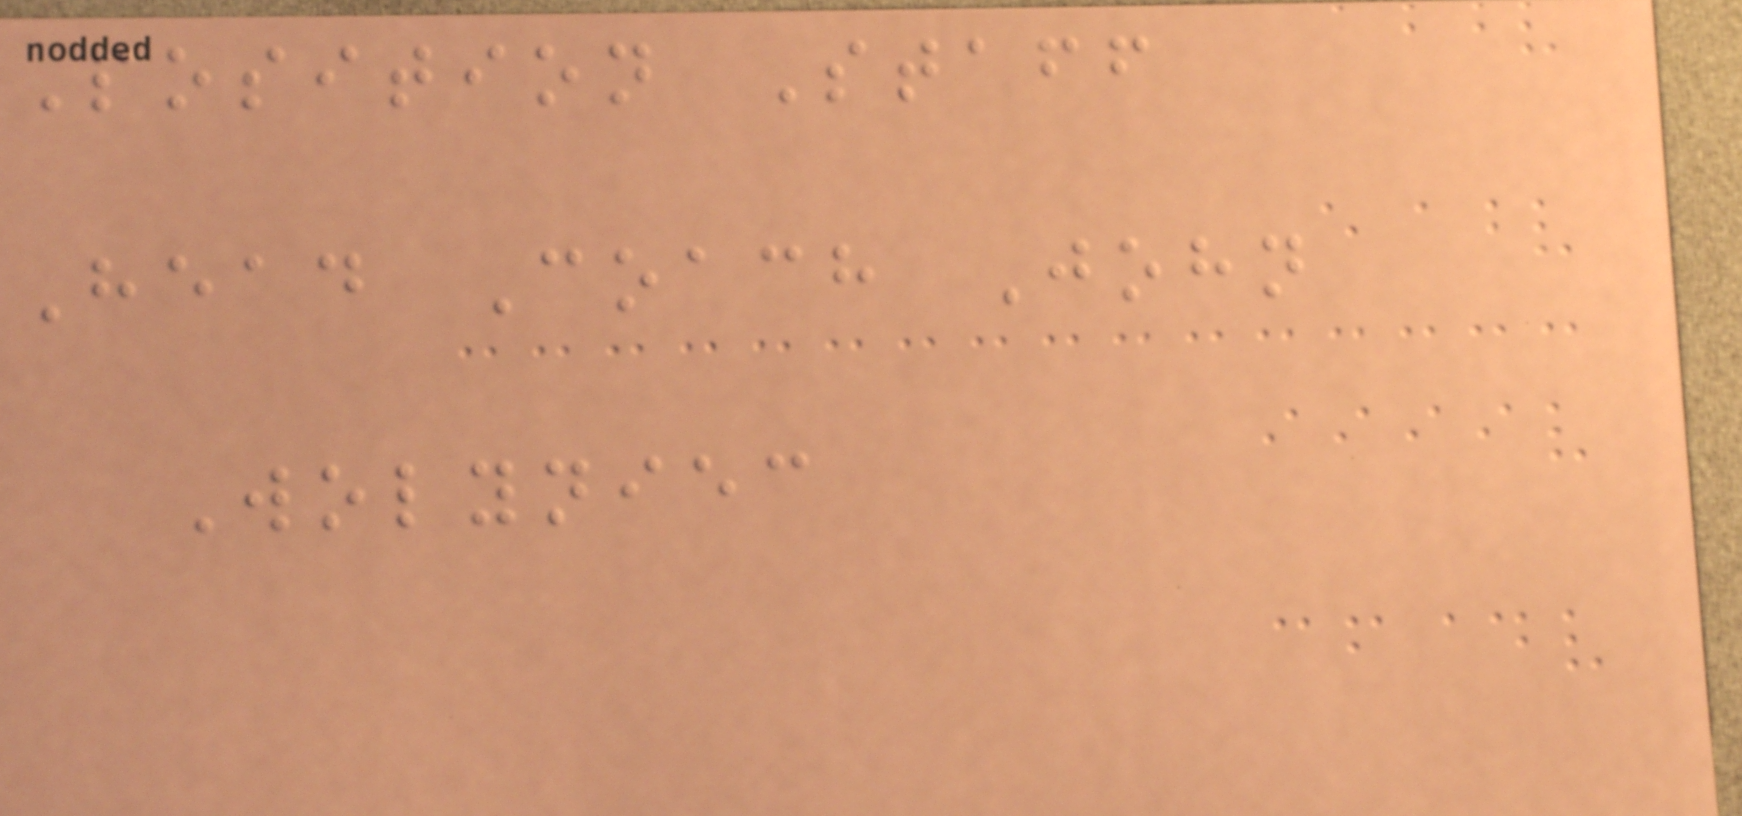Position Staff
Head Coach John
Wolyniec
